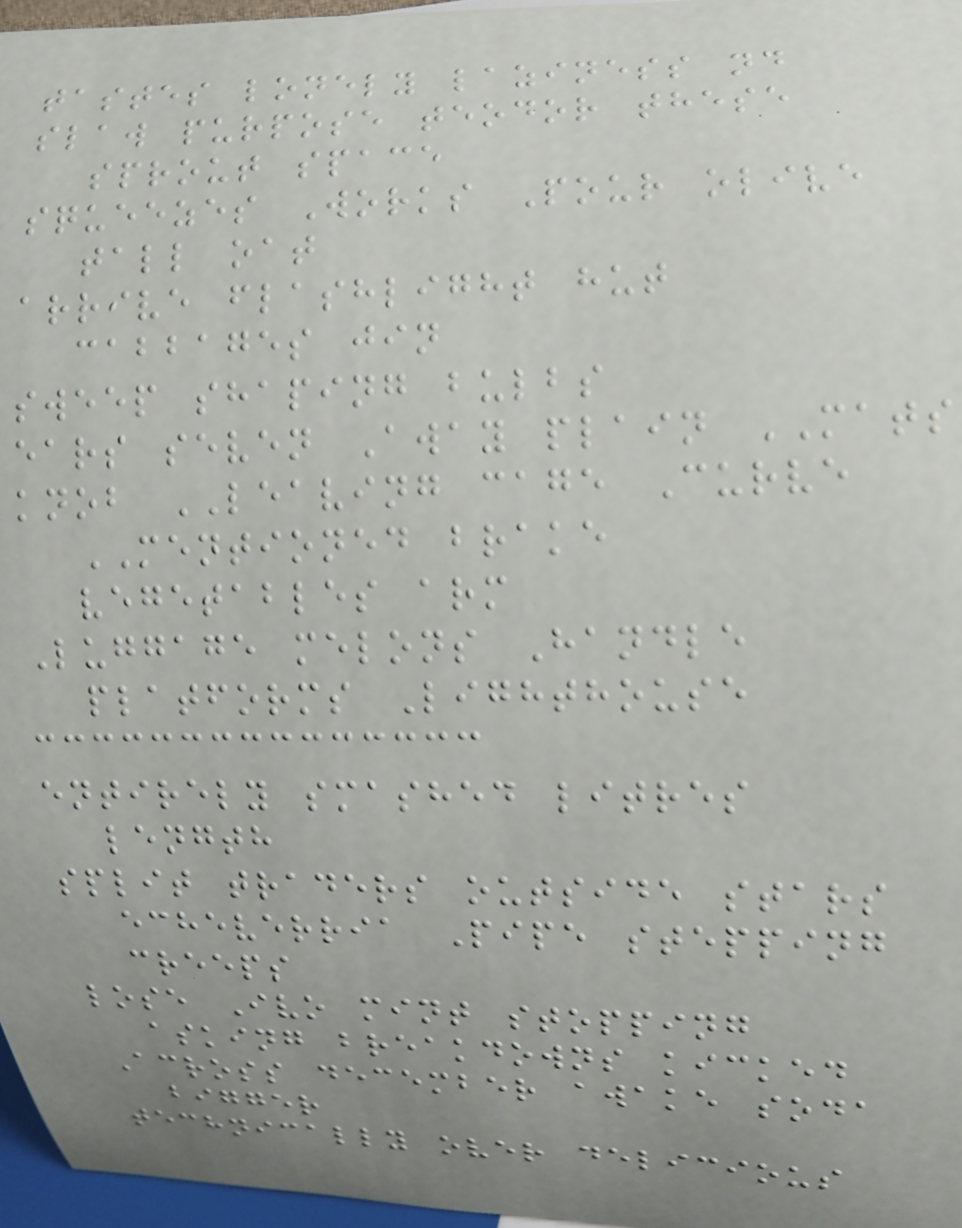tastes lonely laziness nd
slaw purpose teodor these
sprout space
squeezes Works Pour olive
tall oat
arrive flashlight hut
cabbages jin
sweep shaping bulbs
ears seven Away plain MATS
knob LEAVING cage Curve
MENTIONED brake
vegetables arm
Luggage melons Handle
platforms Lighthouse
entirely smashed litres
length
split traders outside stars
echeverria Pipe stepping
creeps
lose Ivo mint stopping
asking breakdowns kicked
Across december awake soda
bigger
technically over delicious
